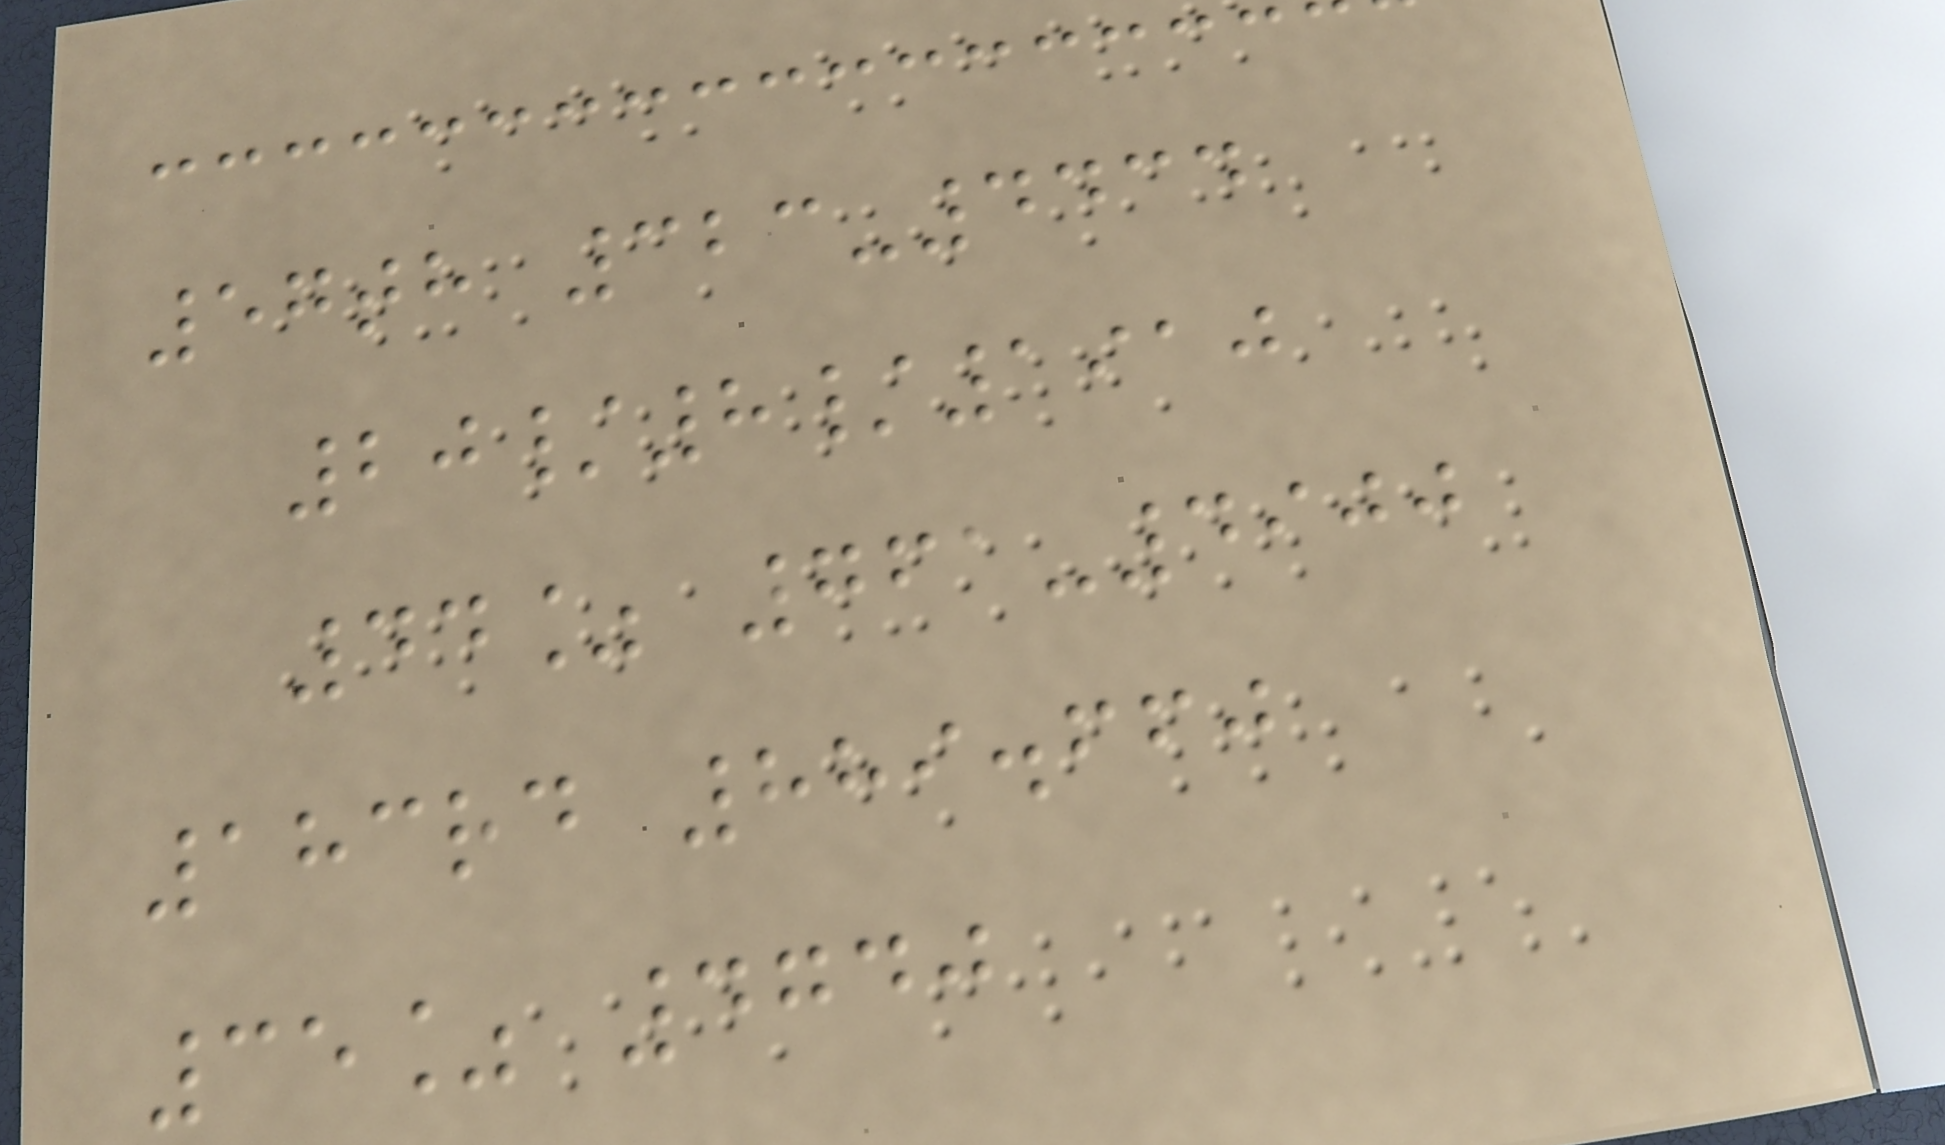57th 323-4434
20/8/1910
44% 761-4900
183rd 889.660
35% 4740
